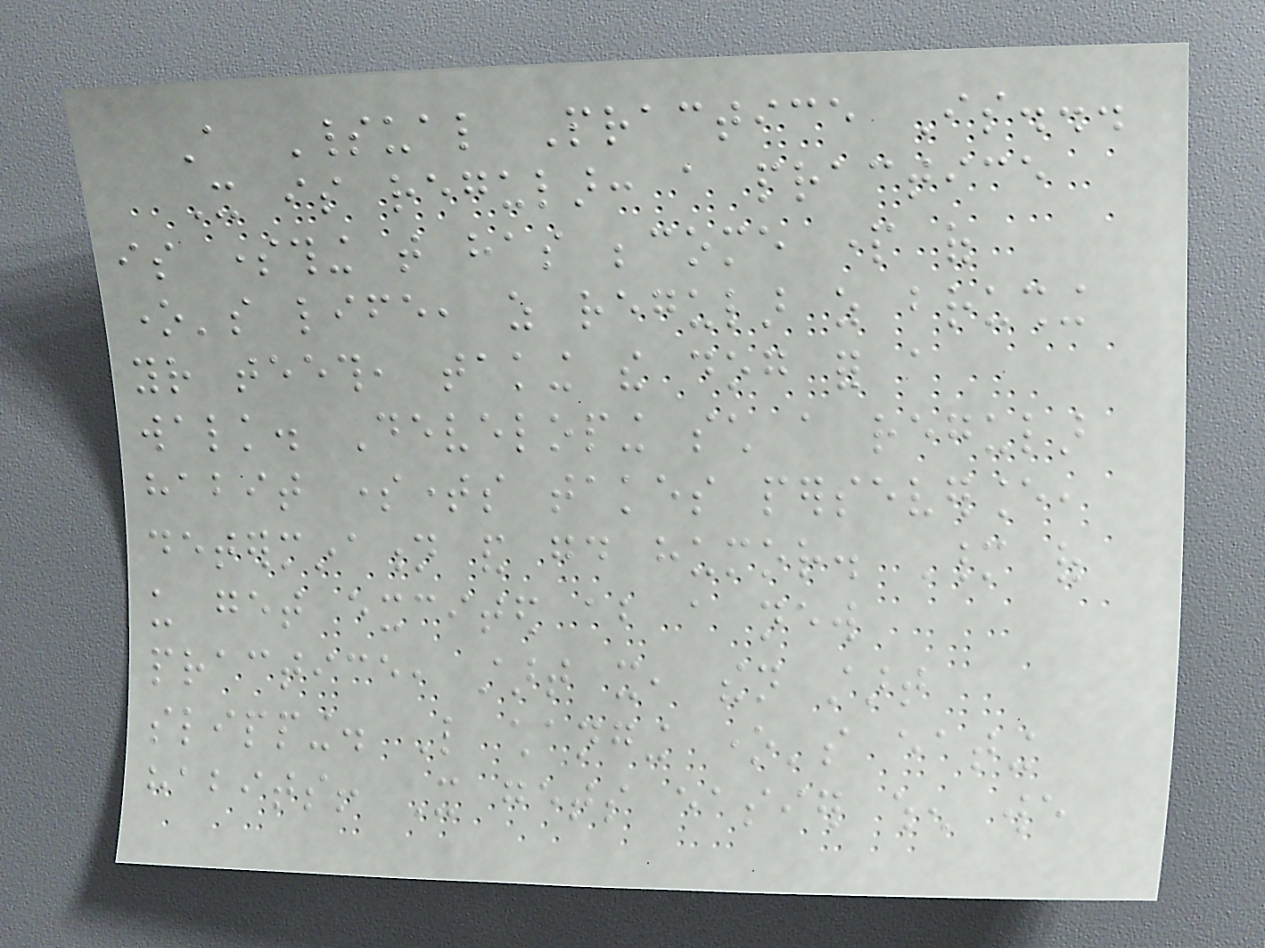A Spiritual Practice Is...
It is regular: a practice
is something that has become part of
one's life, as regular as brushing
your teeth, taking the dog for a
walk. Developing such a regular
habit sometimes takes perseverance,
determination and good humor. Many of
us get excited about a new
practice, start it, then start
slipping. Like changing one's eating
habits! It gets easier when we
